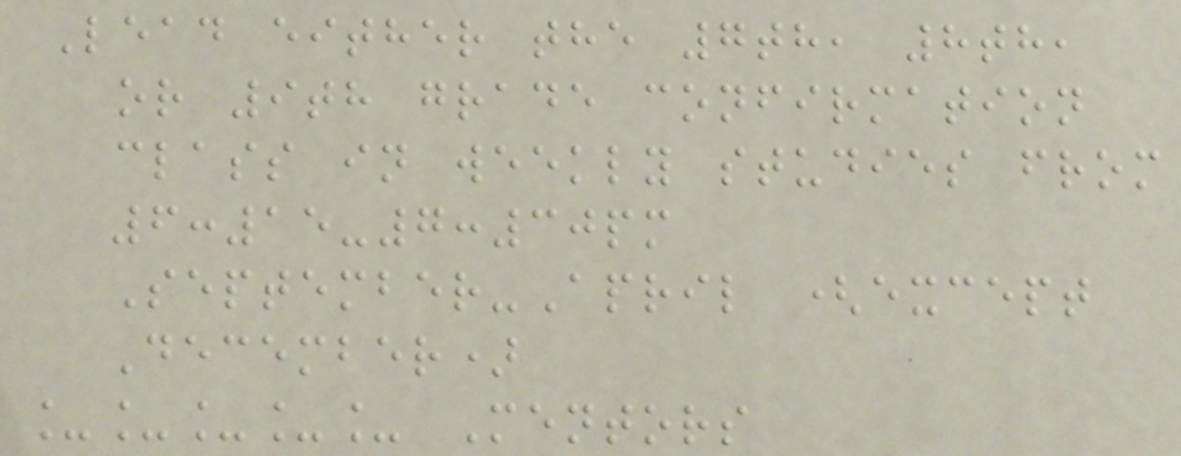Lead either the 7th, 8th,
or 9th grade confirmation
class in weekly studies from
6:15-7:30pm
September-April (except
December)
_____ Mentors
